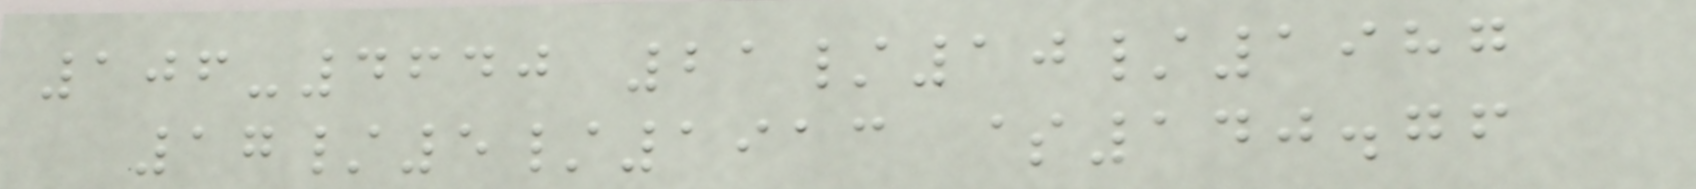106-4640 21/10/1987
17/5/1913 $140.76
